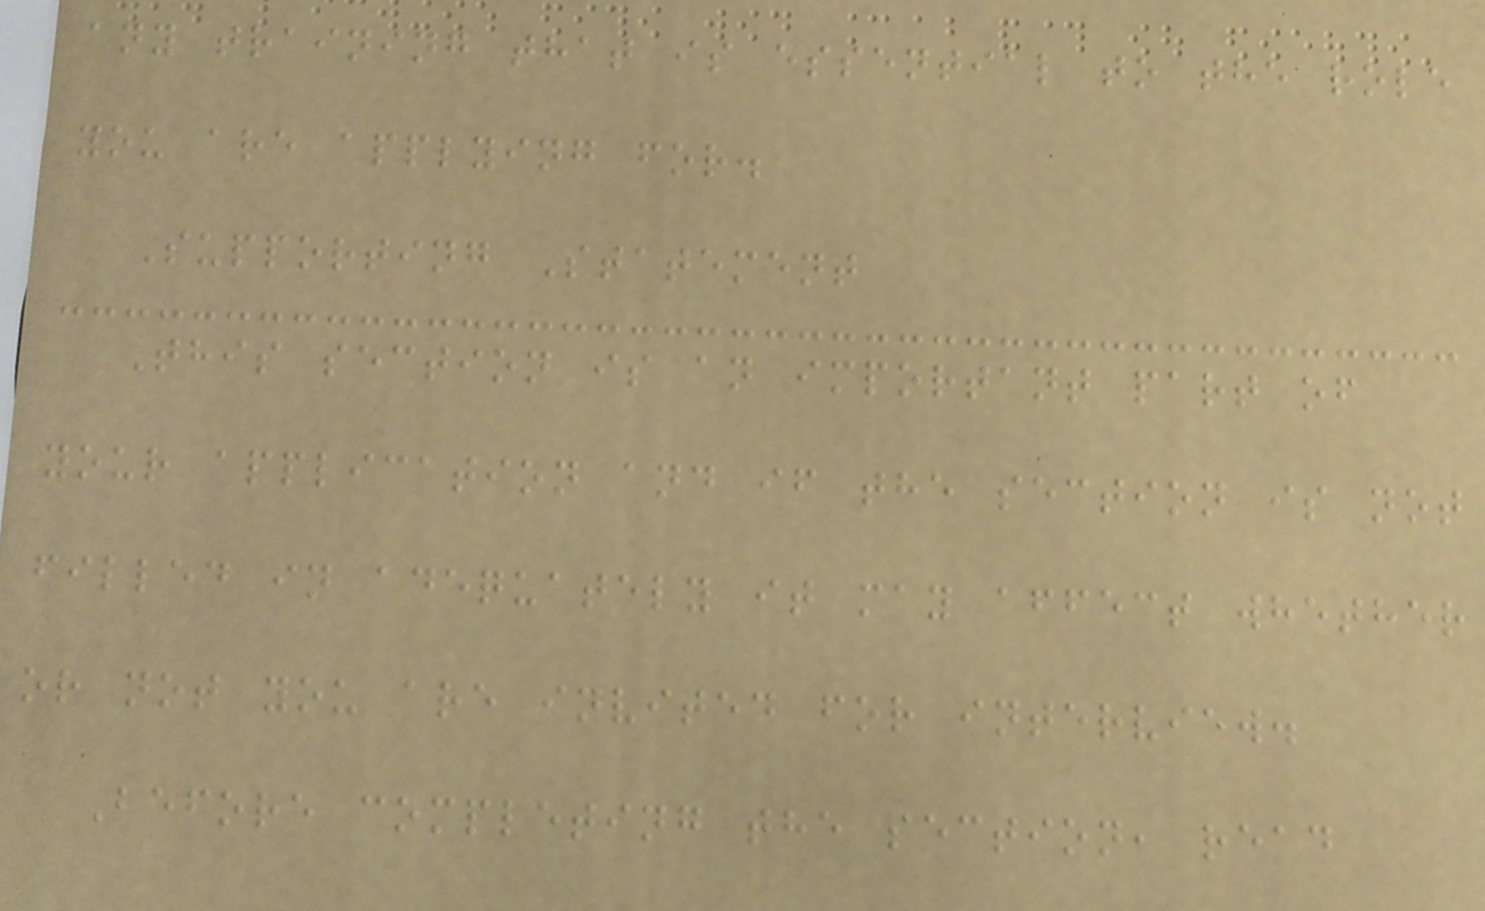any training that is essential to the role
you are applying for.
Supporting Statement
This section is an important part of
your application and if the section is not
filled in adequately it may affect whether
or not you are invited for interview.
Before completing the section, read
